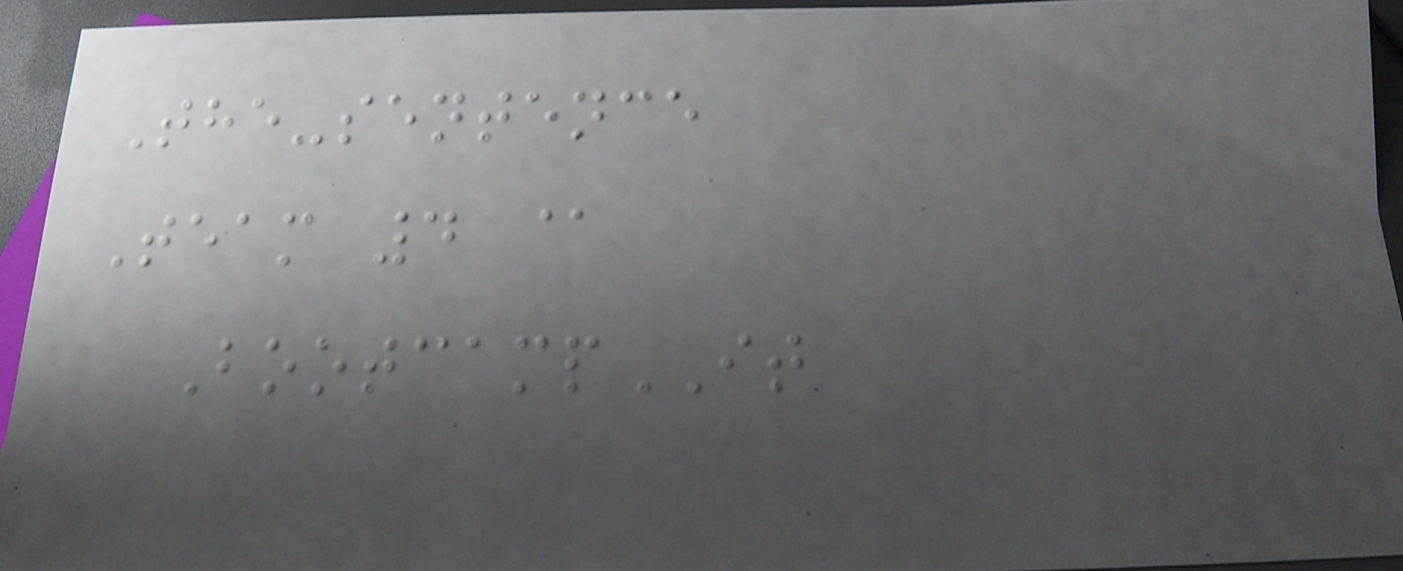The-sentence
Team 4 @
BootcampIT
